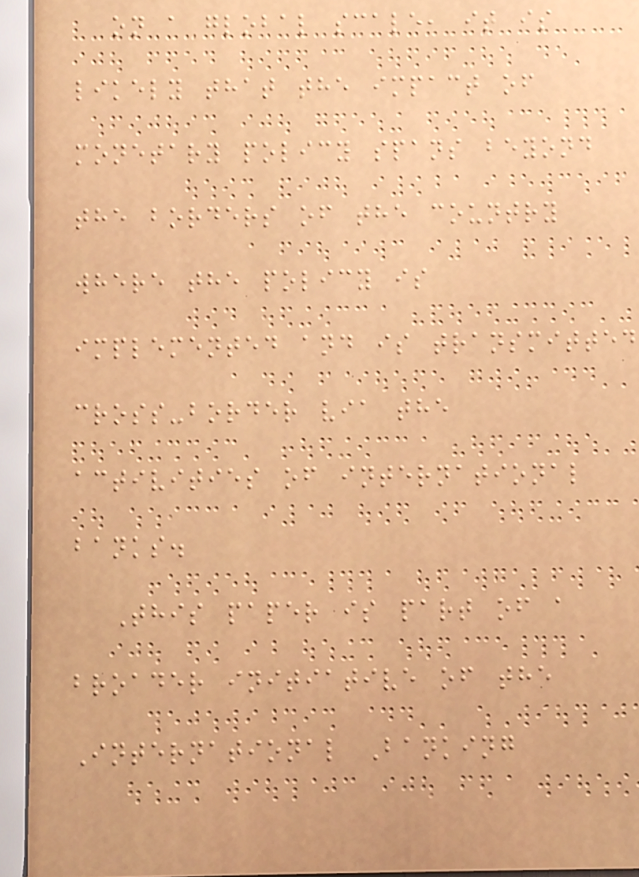on a global scale, it is
likely that the impact of
monetary policy spans beyond
the borders of the country
where the policy is
implemented and is transmitted
cross-border via the
activities of international
banks.
This paper is part of a
broader initiative of the
International Banking
